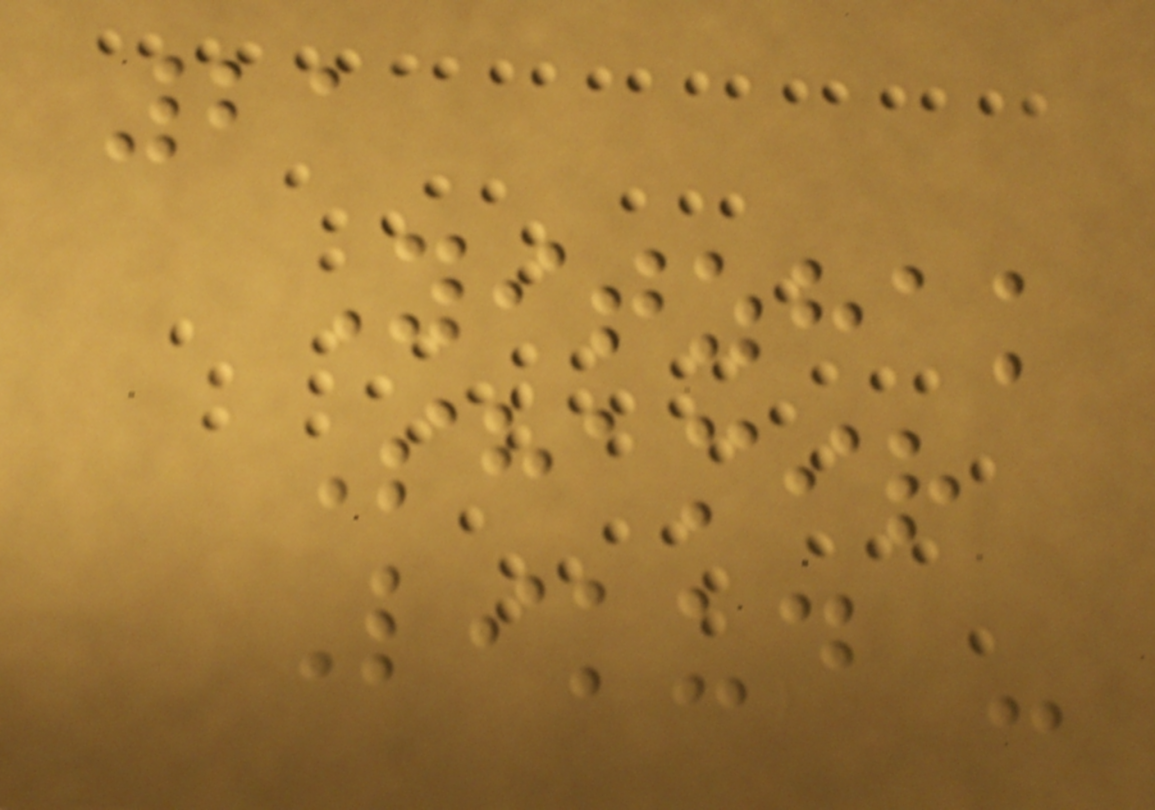21
Yitzhak
Shamir
Likud -
